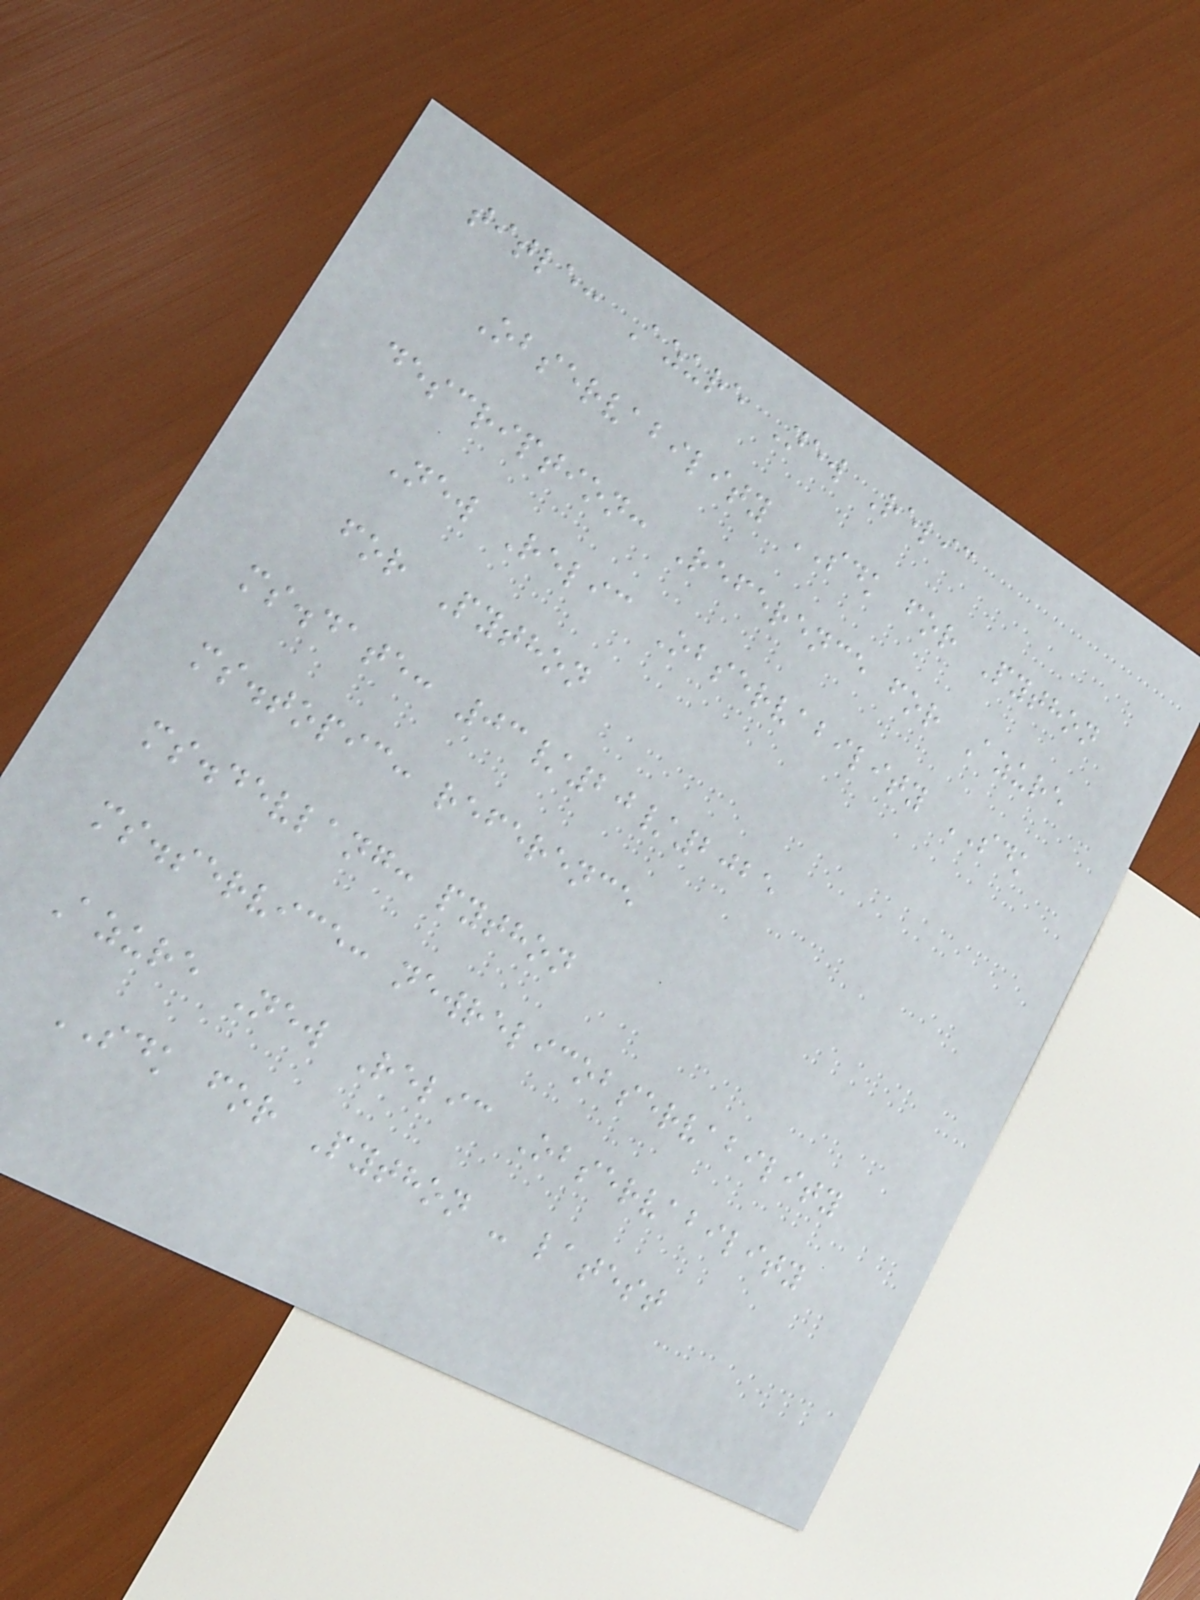title: Azure New Relic
Observability SDK for Python
description: Reference for Azure
New Relic Observability SDK
for Python
ms.date: 03/20/2025
ms.topic: reference
ms.devlang: python
ms.service: newrelicobservability
Azure New Relic Observability
SDK for Python - latest
